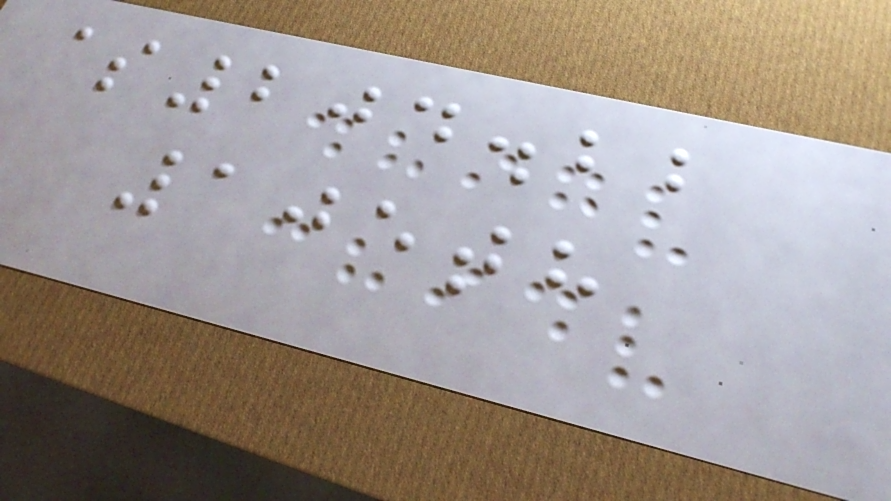$204.22
105th
